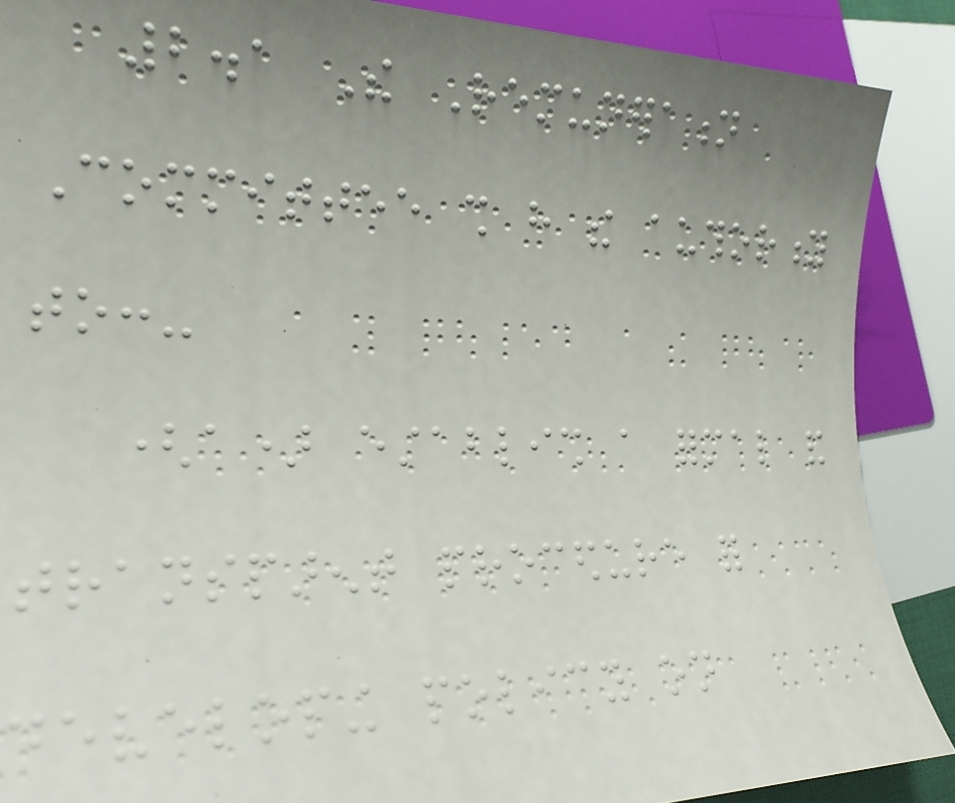2.1 The Remuneration
Committee shall have the authority
to:-
(a) establish a formal and
transparent procedure for
developing policy on
